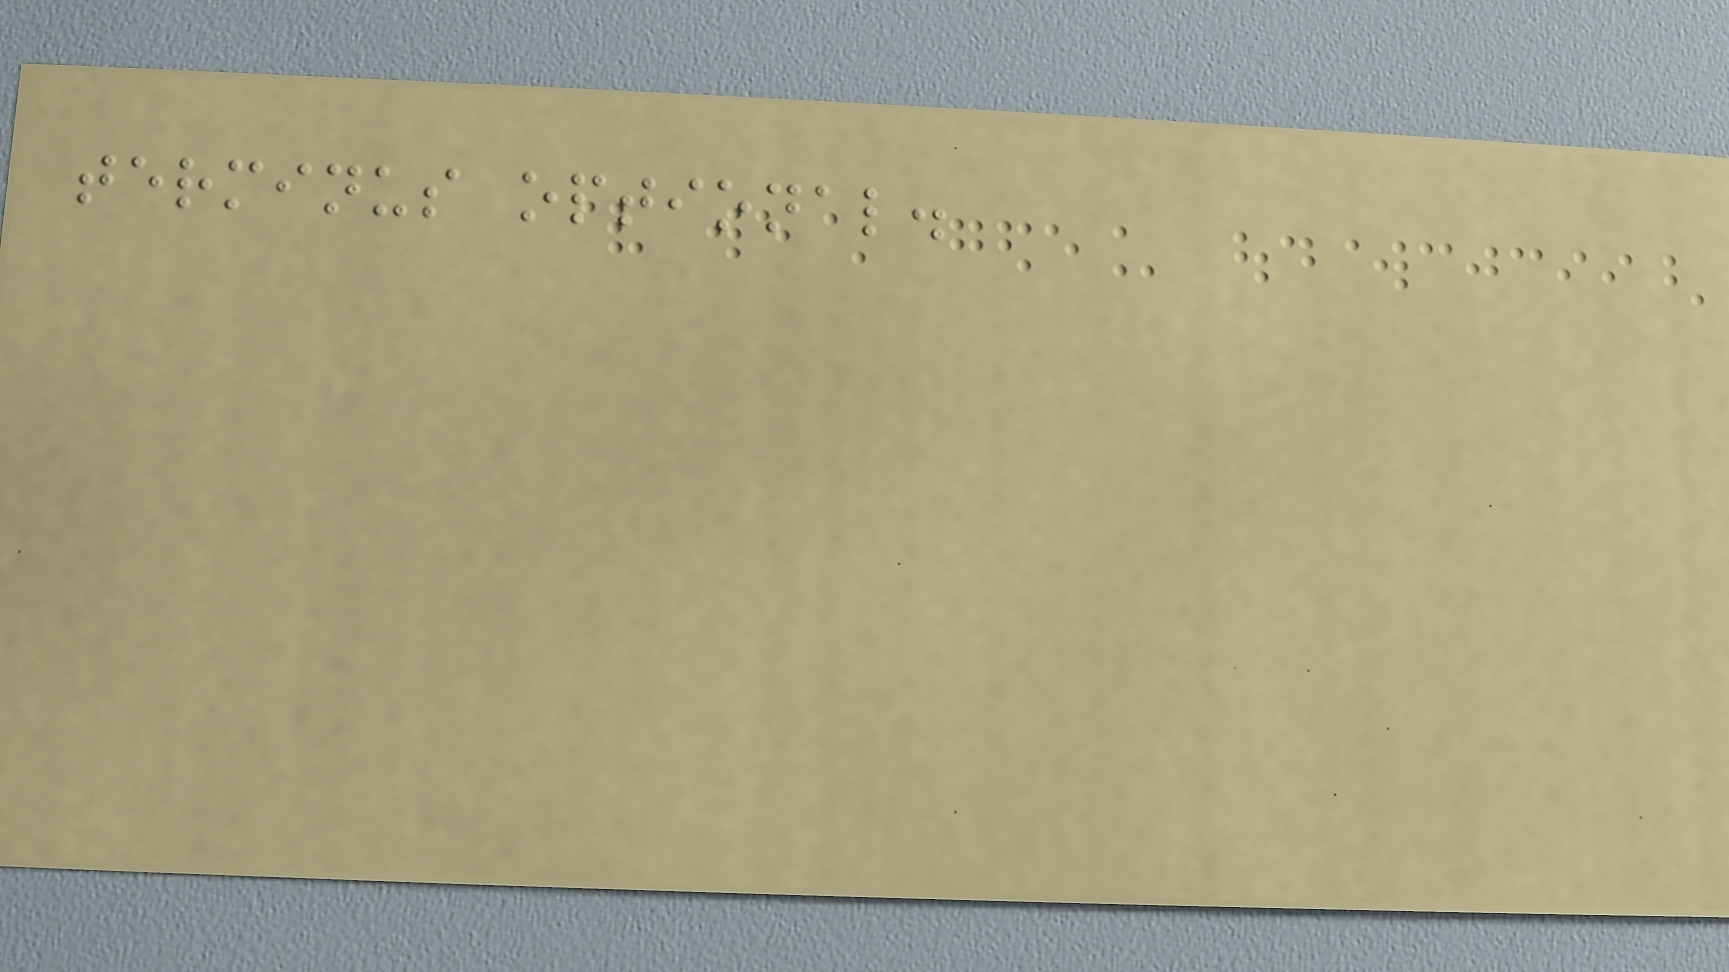terminus optional.
